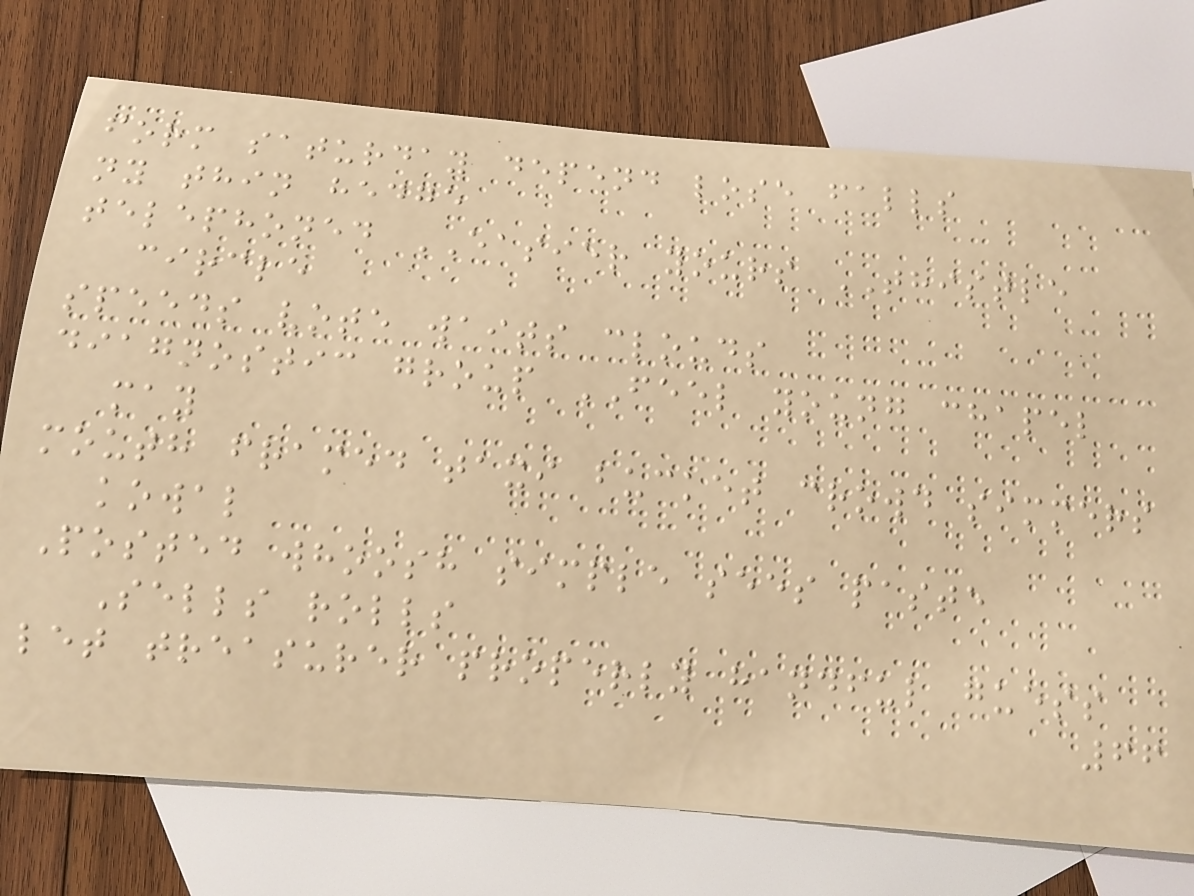form saturday depend lose falls
ny thin hedge
telephoned EASIER yours THISTLE
circle
speeds vote waits clouds
diagnostic group FEEL young chapel
may
mouth framed taxi bucket crowd simmers
kowal
Posted whoosh simple sees paste
Sells rolls
let treasurer properly handful guess
66
